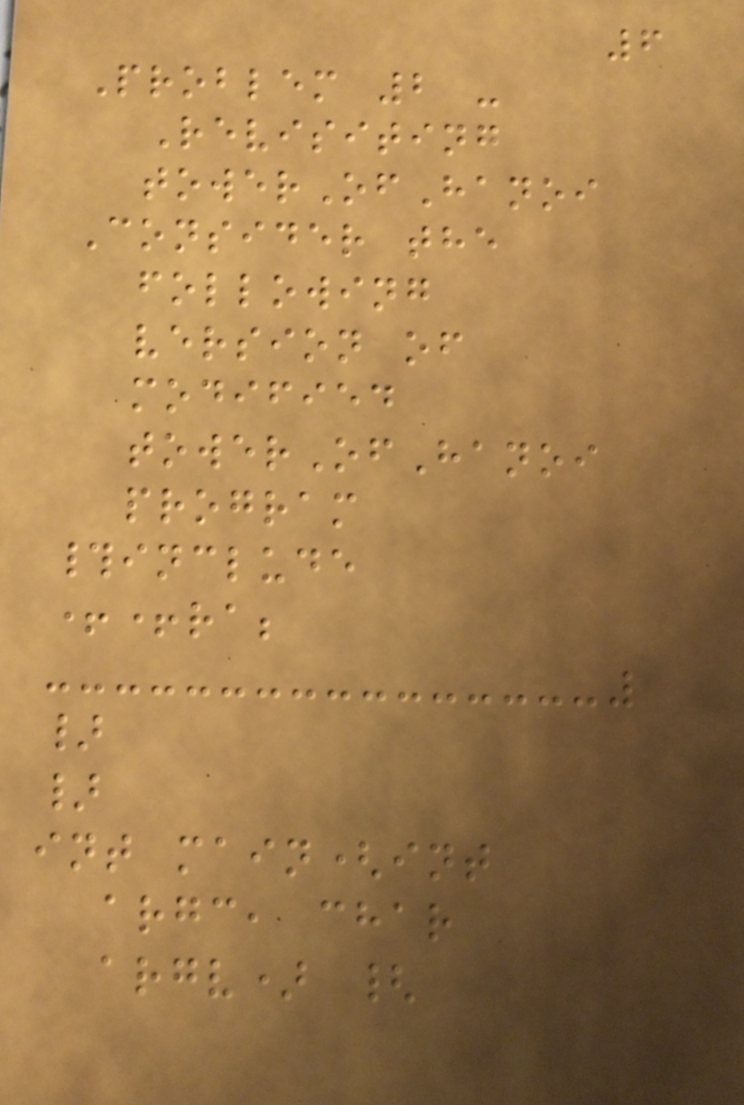6
Problem 2 -
Revisiting
towerOfHanoi
Consider the
following
version of
modified
towerOfHanoi
program
#include
++ra;
}
}
int main(int
argc, char
argv) {
